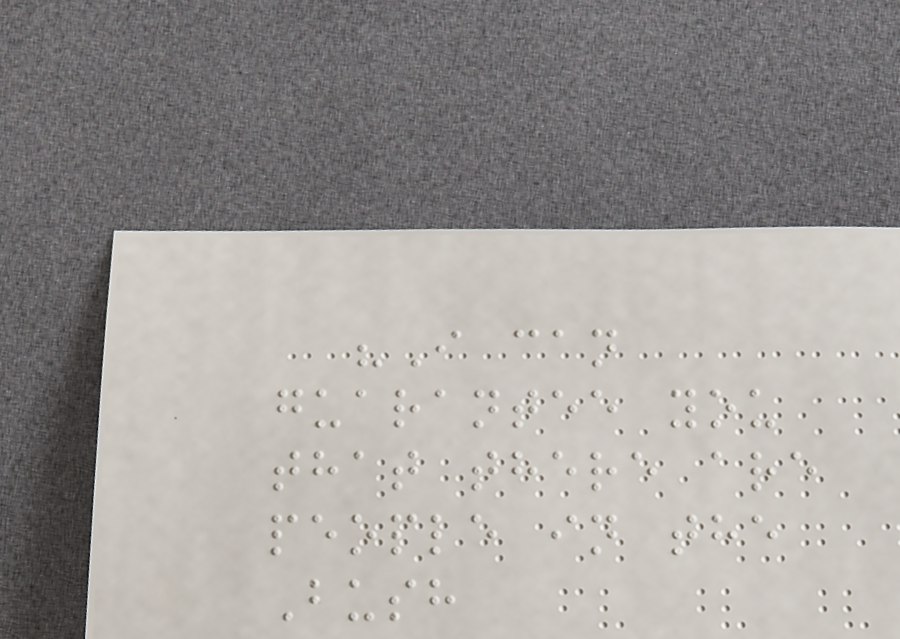"I can
guarantee you
that there are
people in the
Bush
